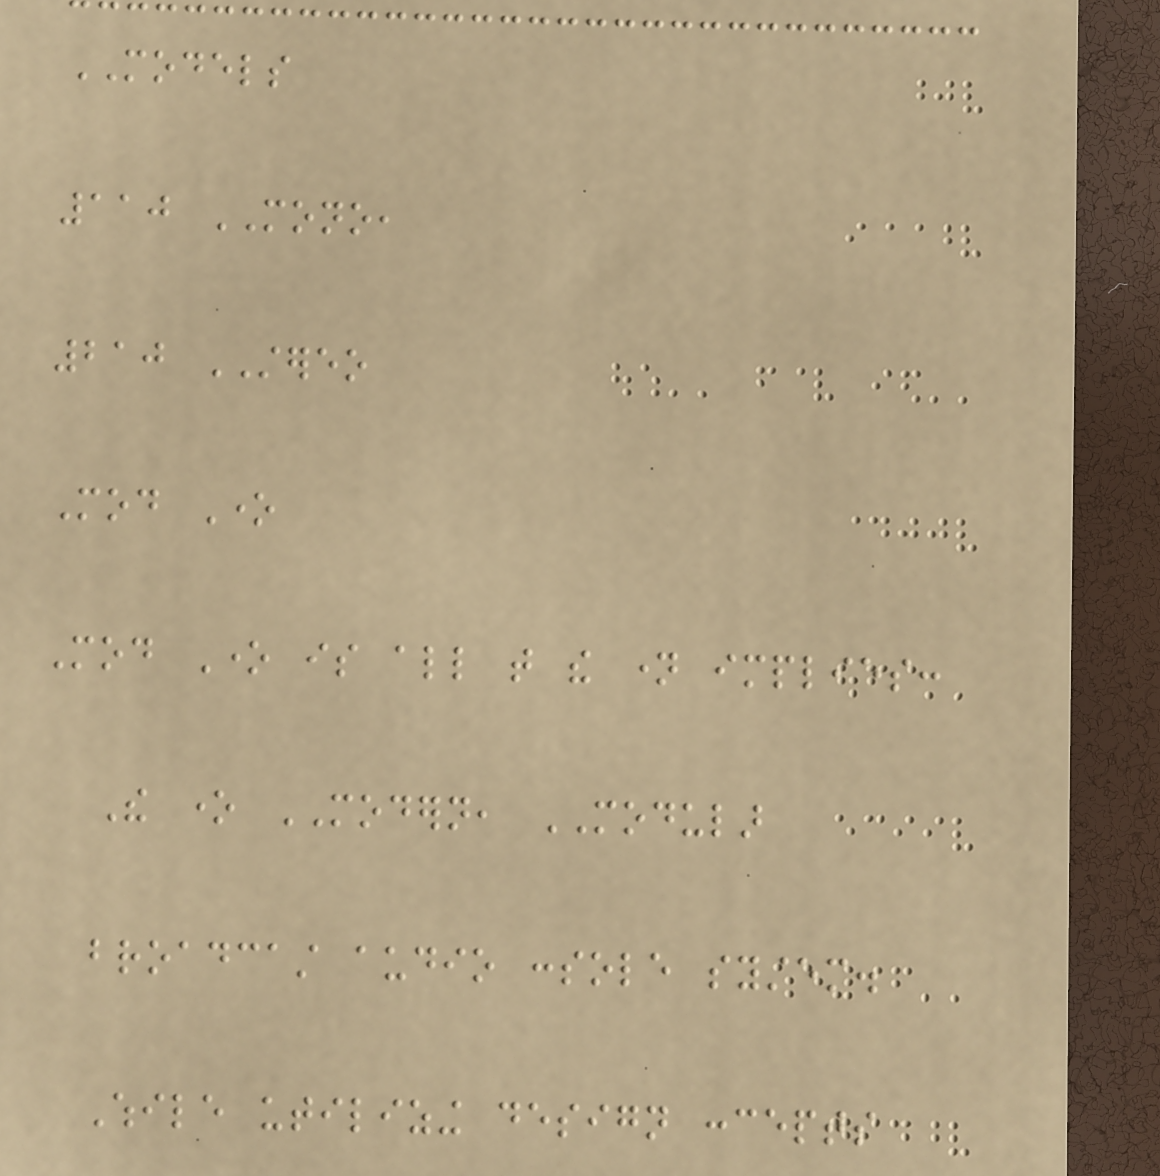MODELS
110 MONO,
210 STEREO
Mod One
Mod One is all that the name implies:
The one MODERN, MODULAR
broadcast audio console system.
While utilizing design concepts
